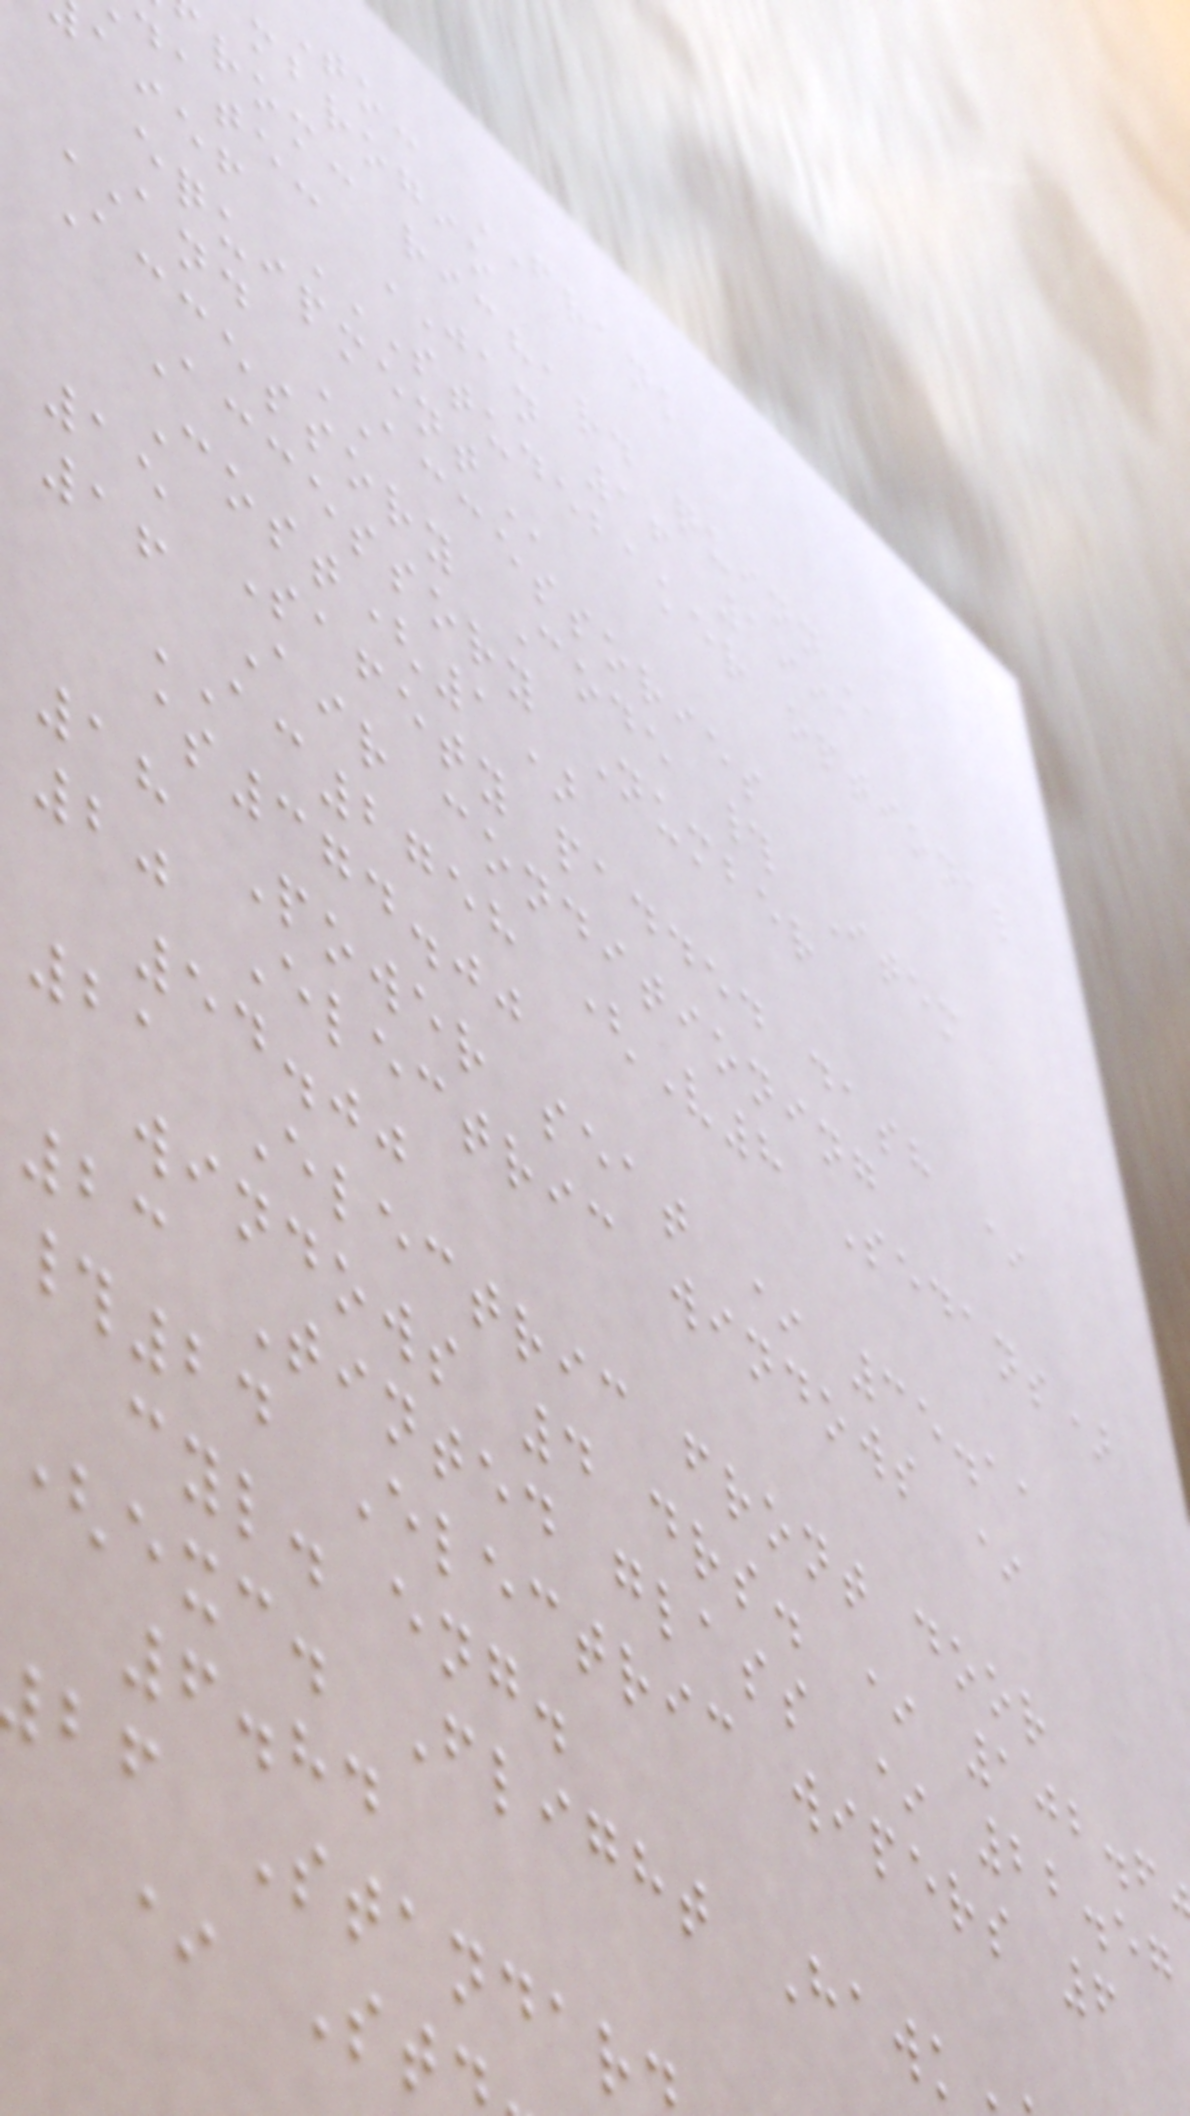to: FRANK
mbrogio
rom: richard
date: JAN 16 1991
AND ACCESSORIES
Accessory Code # Item
Accessory Number
Cost(1)
15 Safety padded dash *
16 Air conditioning
AC2758 (V8 Sedans)
$374.00
18 Power seat * 35.11
20 Electric windows *
54.00
21 Electric front door
windows 4 drs. * 102.6
23 Tinted glass * 22.57
#24 Electric wipers 6
cyl. eng.
(exc. Flight Hawk
6.84
bf Standar
* St
